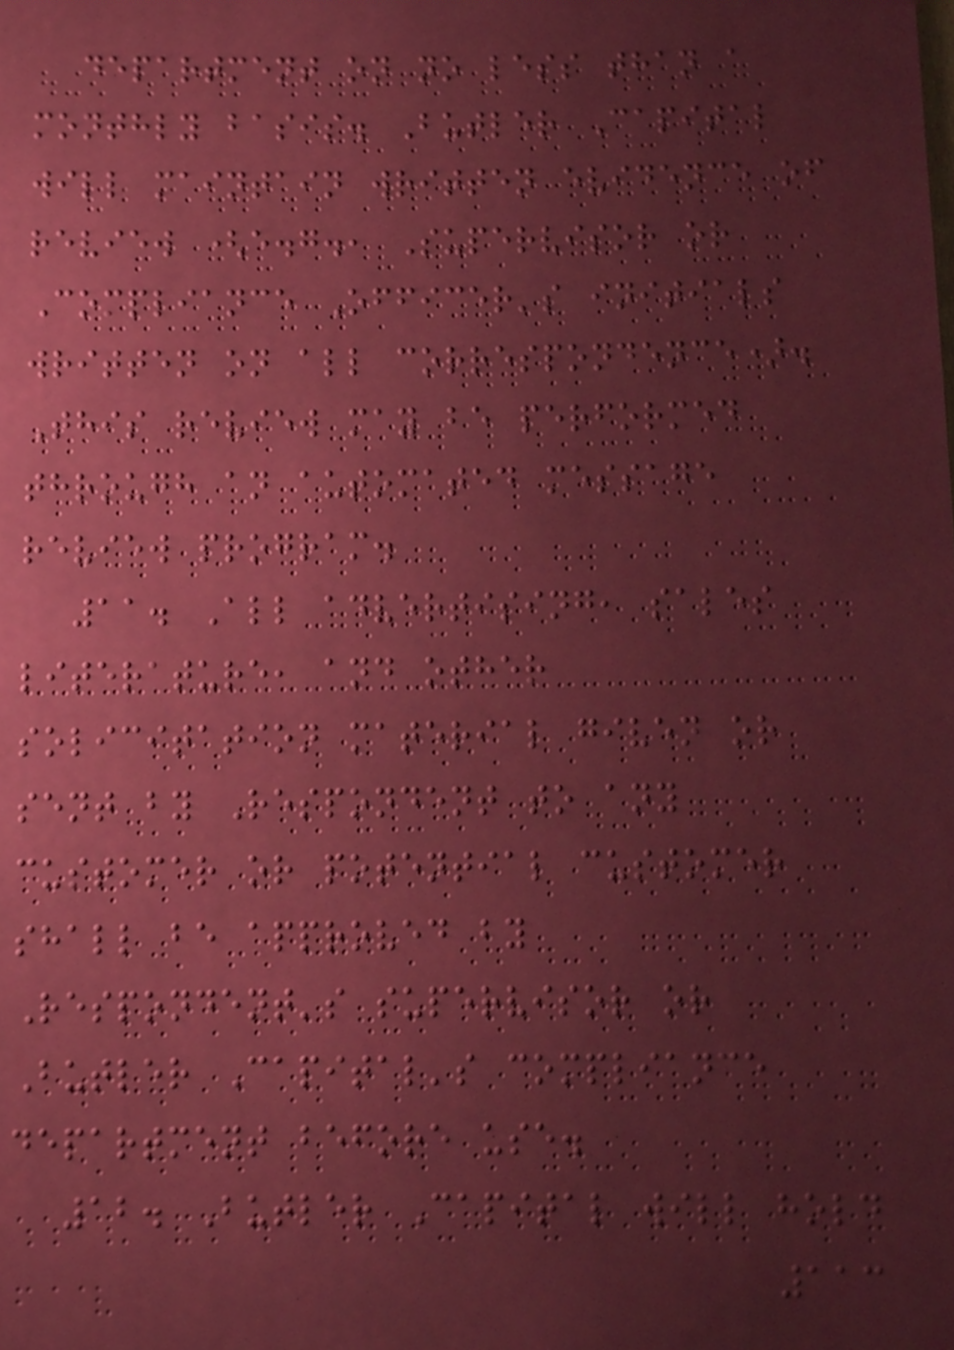department on no less than a
monthly basis. Butler Capital
will maintain written evidence of
review (e.g., Supervisor or
Compliance Officer's initials
written on all correspondence).
This review may be performed
through an automated message
review program.
11. All advertising, sales
literature, and other
solicitation material given or
sent by Respondent to any
customer or potential customer
shall be approved by
Respondent's supervisor or
Butler Capital's compliance
department before use.
12. Butler Capital will hold
113
